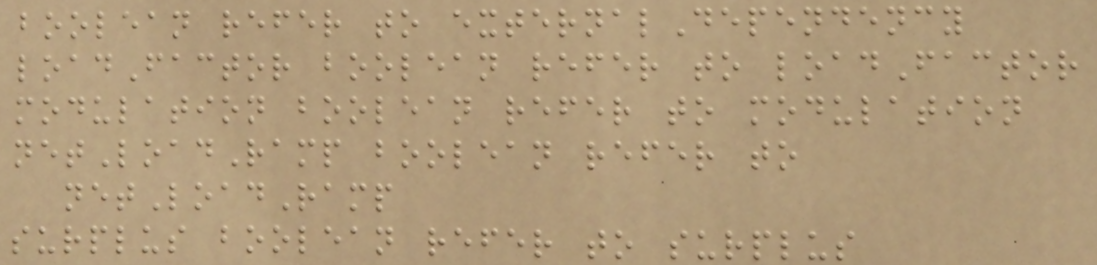boolean refer to externalDependency
loadFactor boolean refer to loadFactor
modulation boolean refer to modulation
netLoadRamp boolean refer to
netLoadRamp
surplus boolean refer to surplus
